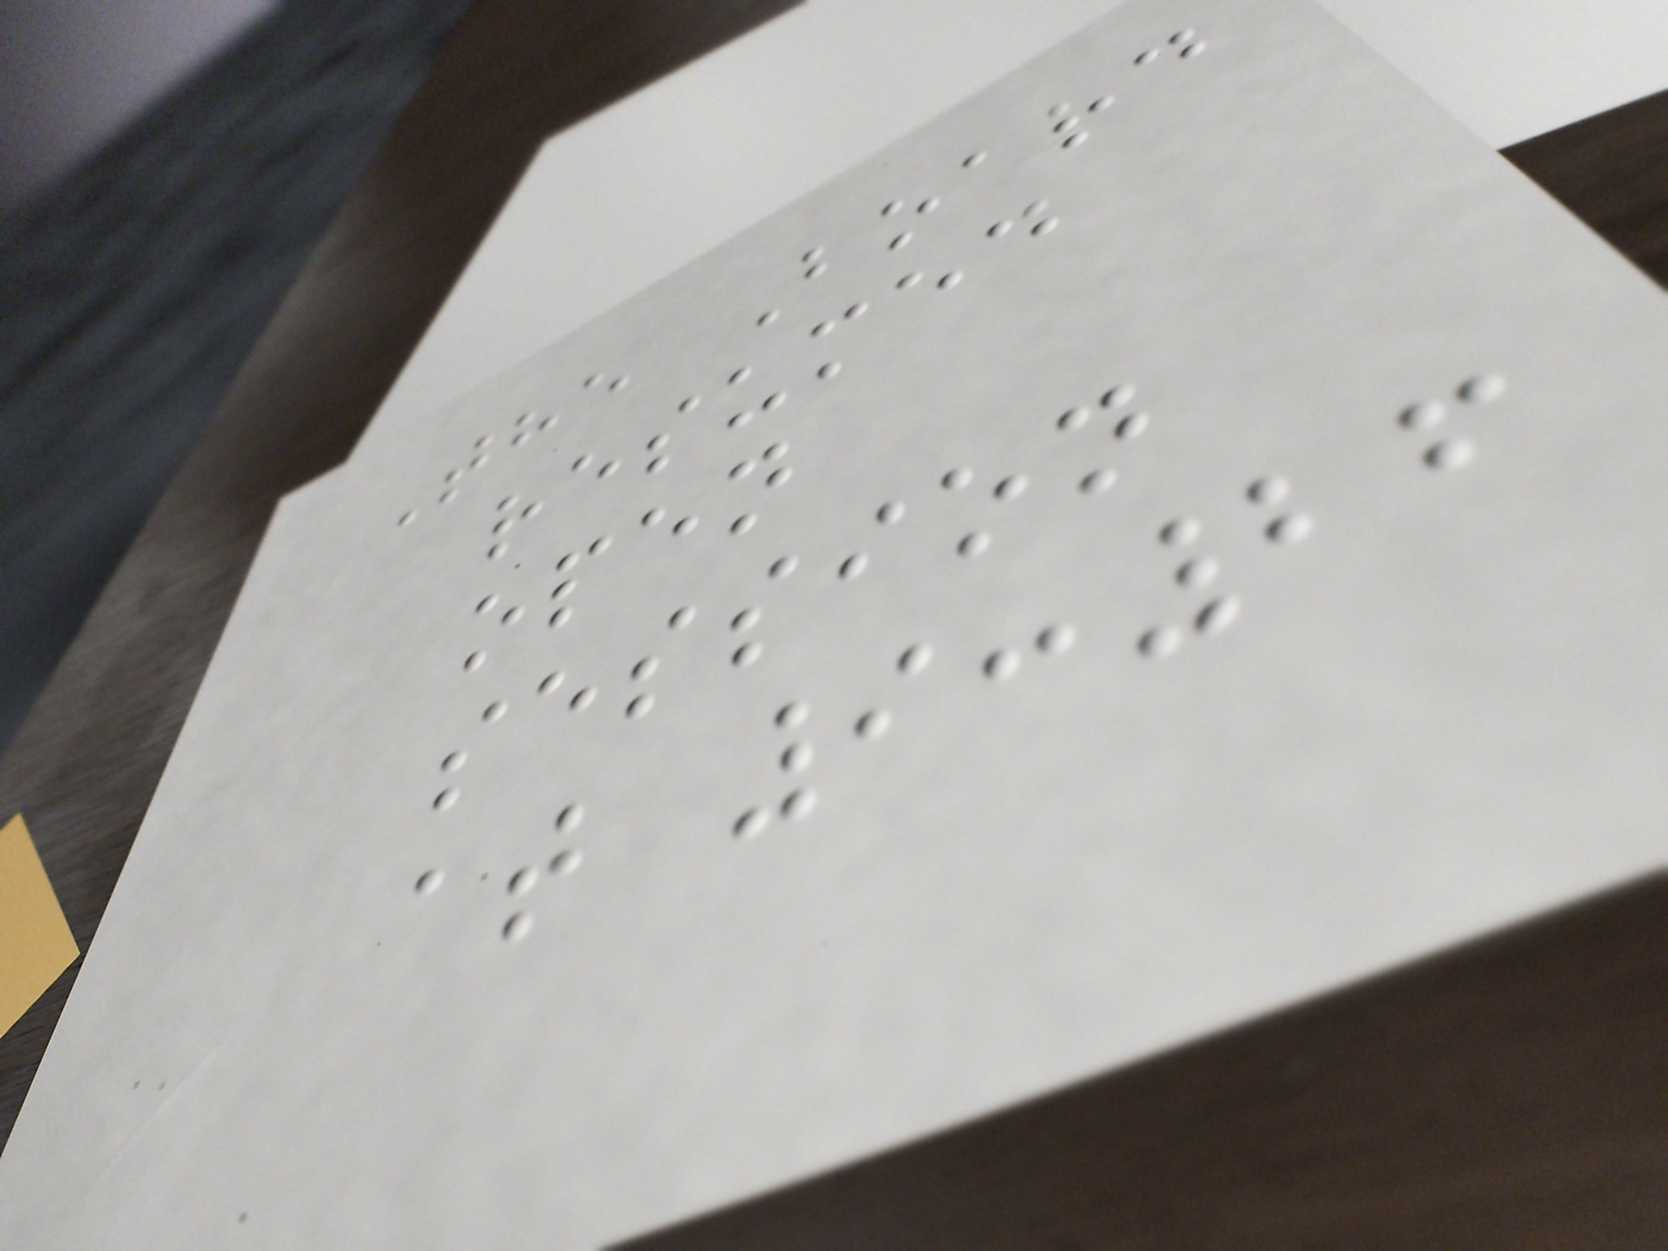The Board
resumed
open
session
at 9:26
